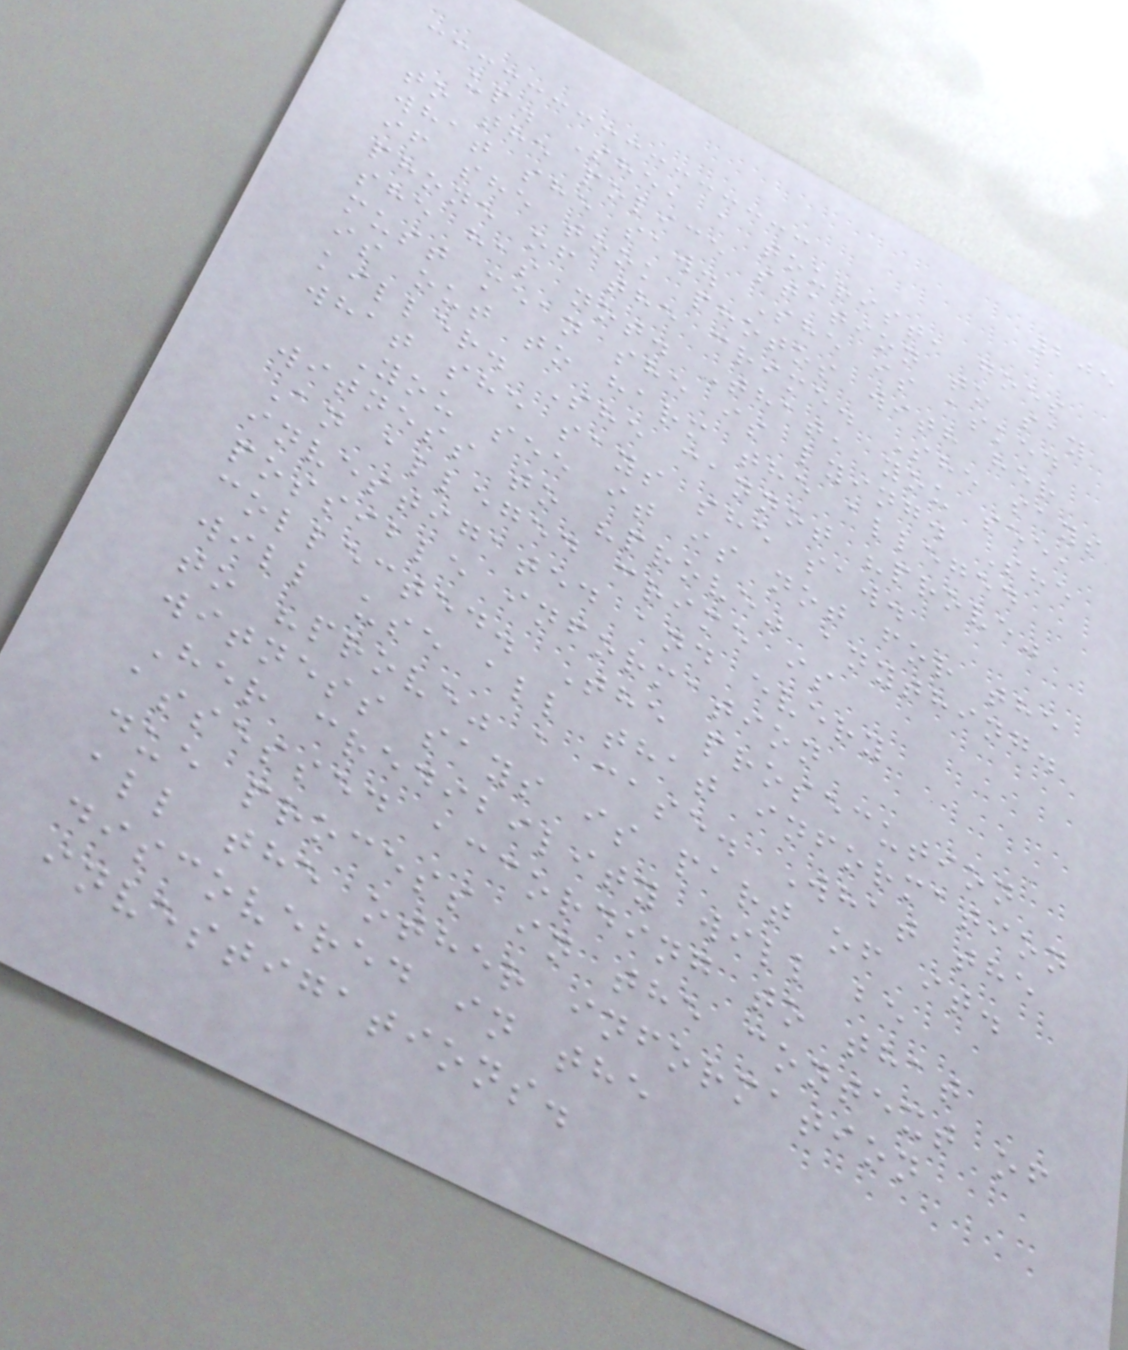205
up. She, a tourist, goes
to the police station to say
what she saw. She is asked
if she took photos with her
phone of the crime. She says
she has not. That, you see,
must mean she is lying. She
is out to harm the alleged
killer. She cannot "prove"
what she says she saw.
You see it is not for the
witness to "prove" anything.
An alleged crime is
investigated and every
possible information
collected. The prosecution
will use all that information
to "prove" a case. What the
witness says is part of it.
Her credibility will be
assessed according to that
due process in the context of
all the other information
discovered in the
investigations.
